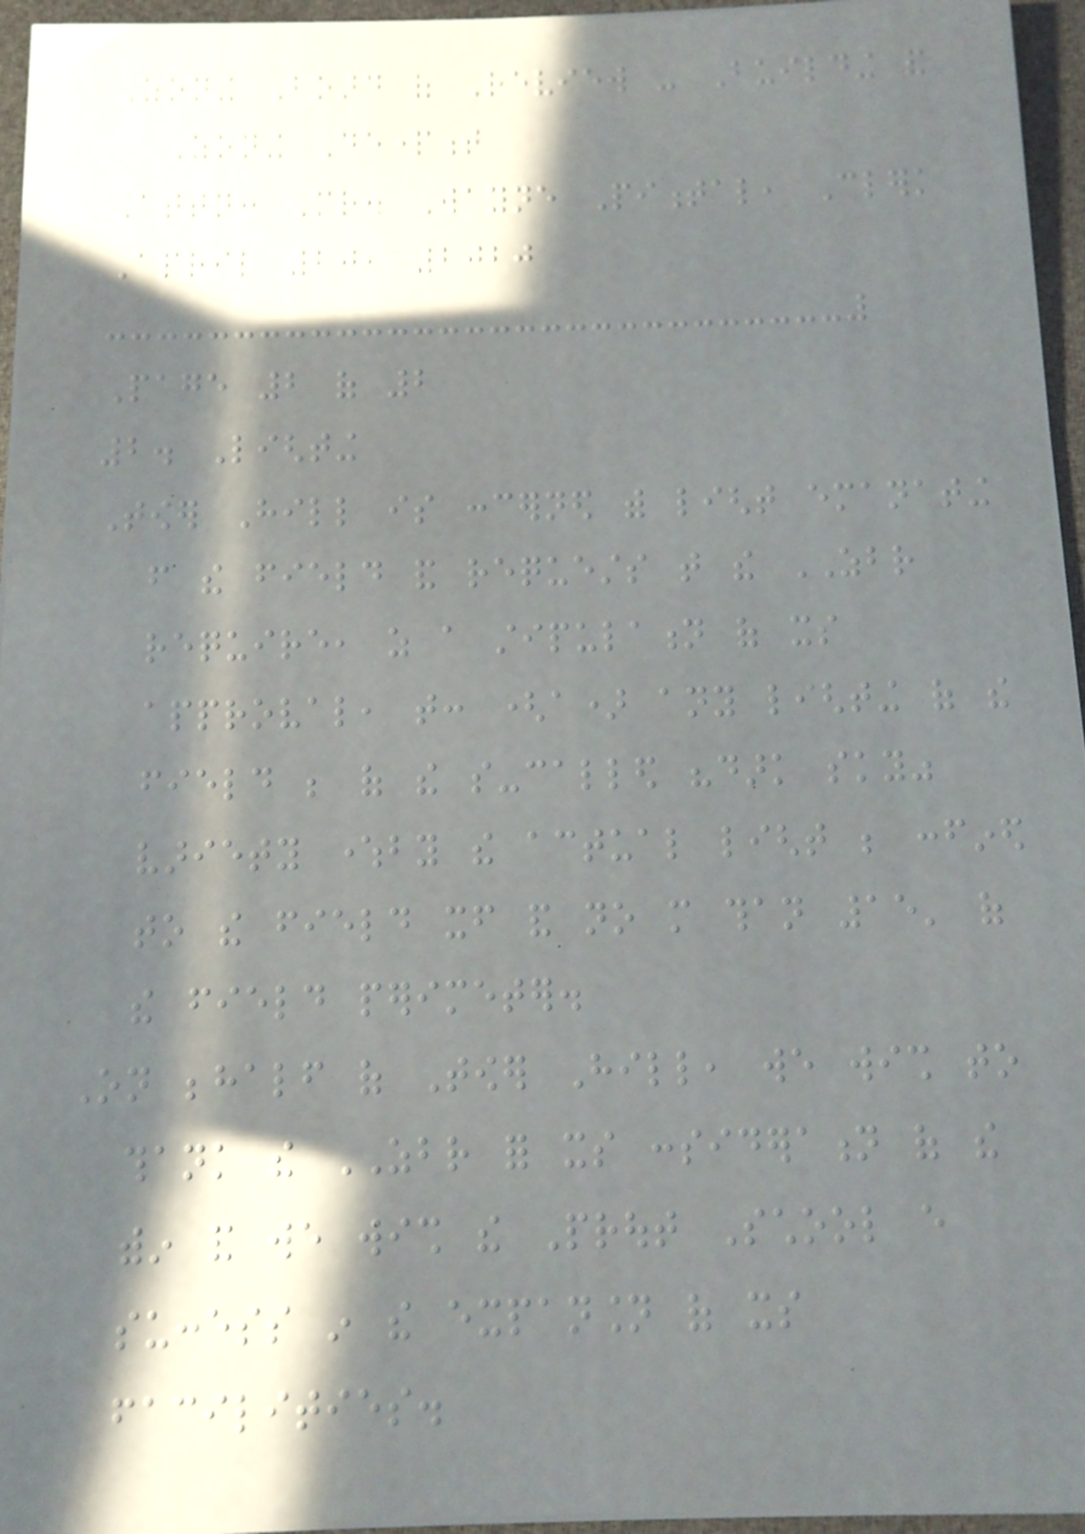Zoning Board of Review - Building and
Zoning Department
Attn: Mr. Wayne Pimental, Clerk
April 20, 2020
Page 2 of 2
2. Lighting
Tower Hill is concerned with light emanating
from the field and requests that the ZBR
require, as a stipulation of its
approval, that: (a) any lighting of the
field be of the so-called "dark sky"
variety whereby the actual light be confined
to the field itself and no more than 15' of
the field perimeter.
On behalf of Tower Hill, we wish to
thank the ZBR for its consideration of the
within and we wish the Prout School every
success in the expansion of its
facilities.
